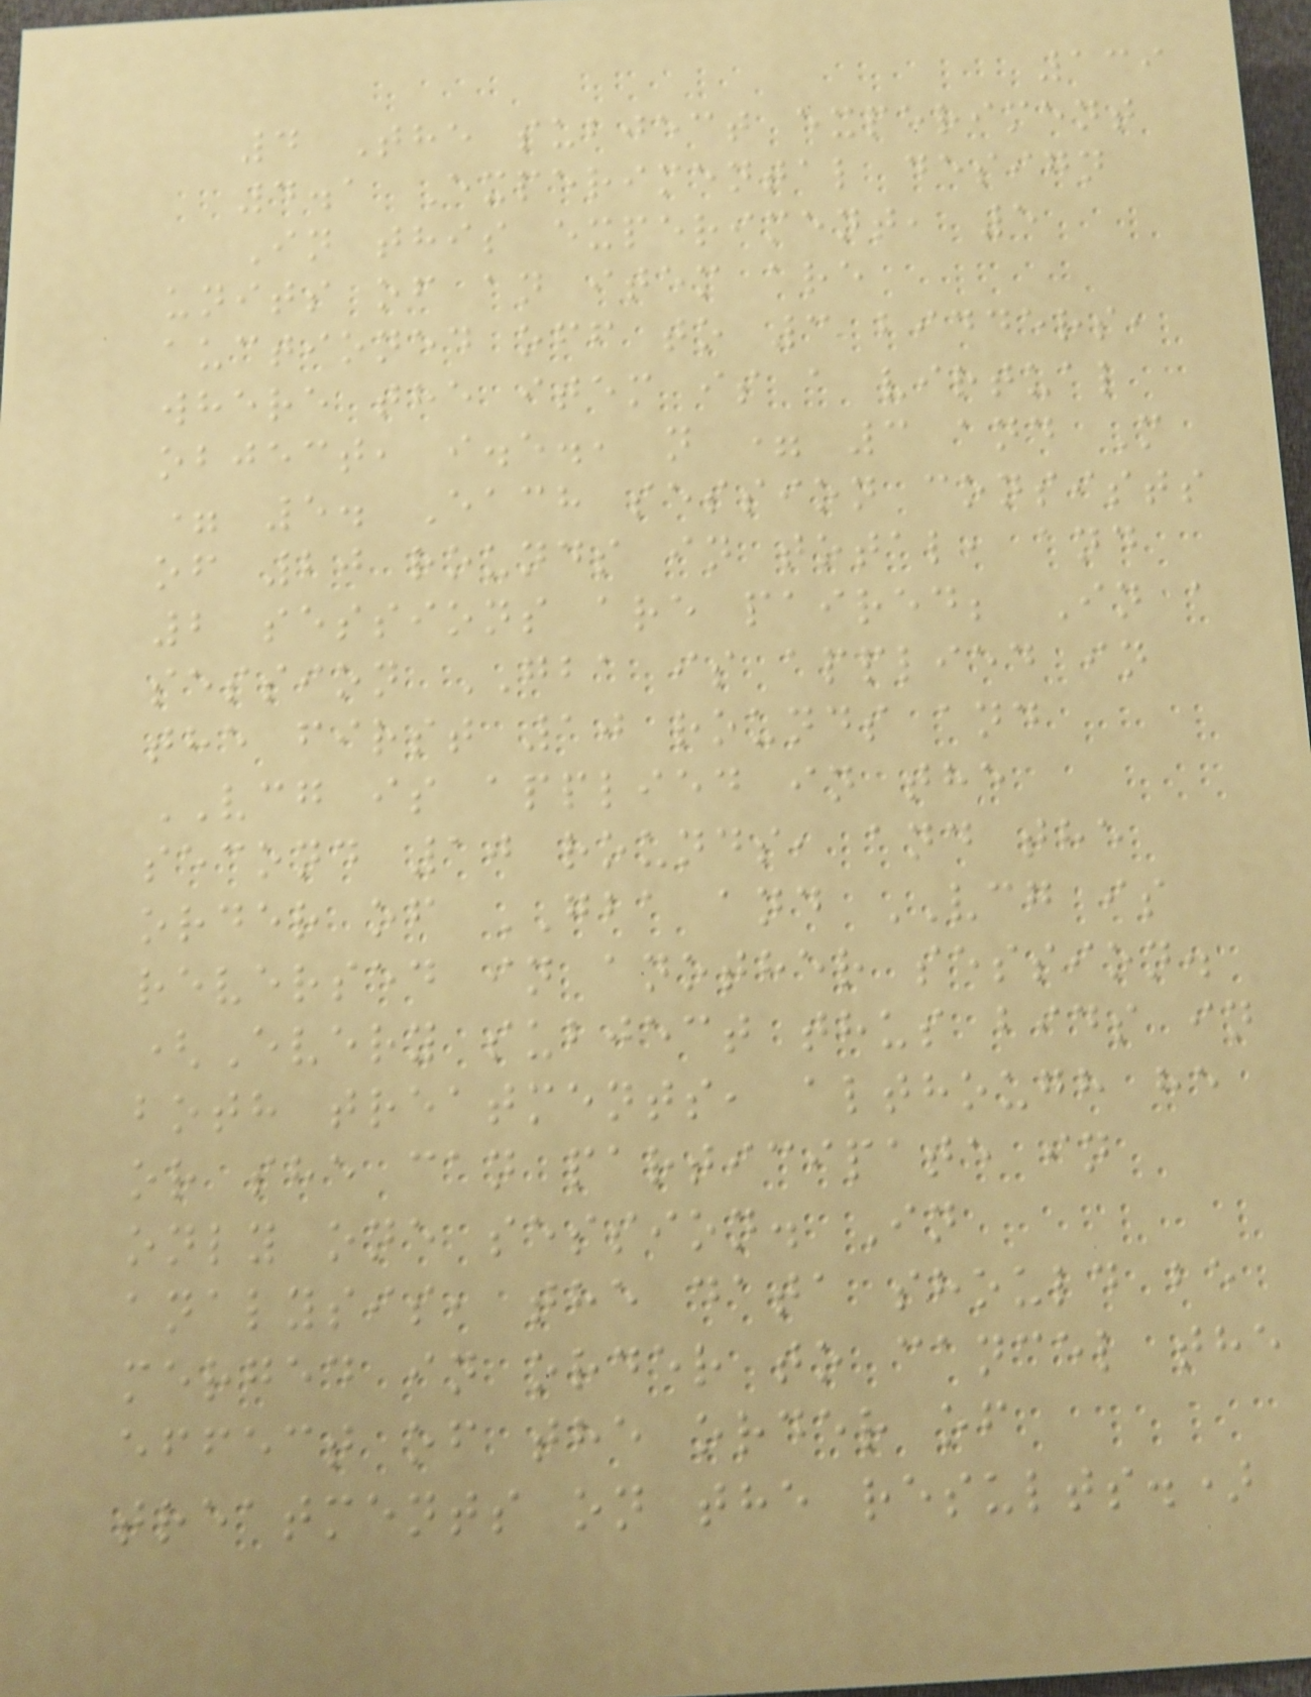139
4 The subject experiment
4.1 Experimental design
In this experiment, 5
units of an item are
auctioned off to 3 bidders,
where the item is a virtual
object, i.e., n = 3 and M
= 5. Each session consists
of 20 rounds in total, and
2 sessions are paired; In a
session GBA is applied in
the first 10 rounds and
VCG is applied in the
second 10 rounds, and the
order of GBA and VCG is
reversed in another session.
(Every subject thus bids in
both treatments, although he
or she can participate in
only one session. In
analysis, the data should be
merged in order to cancel the
effect of the order of
treatments on the results.)
